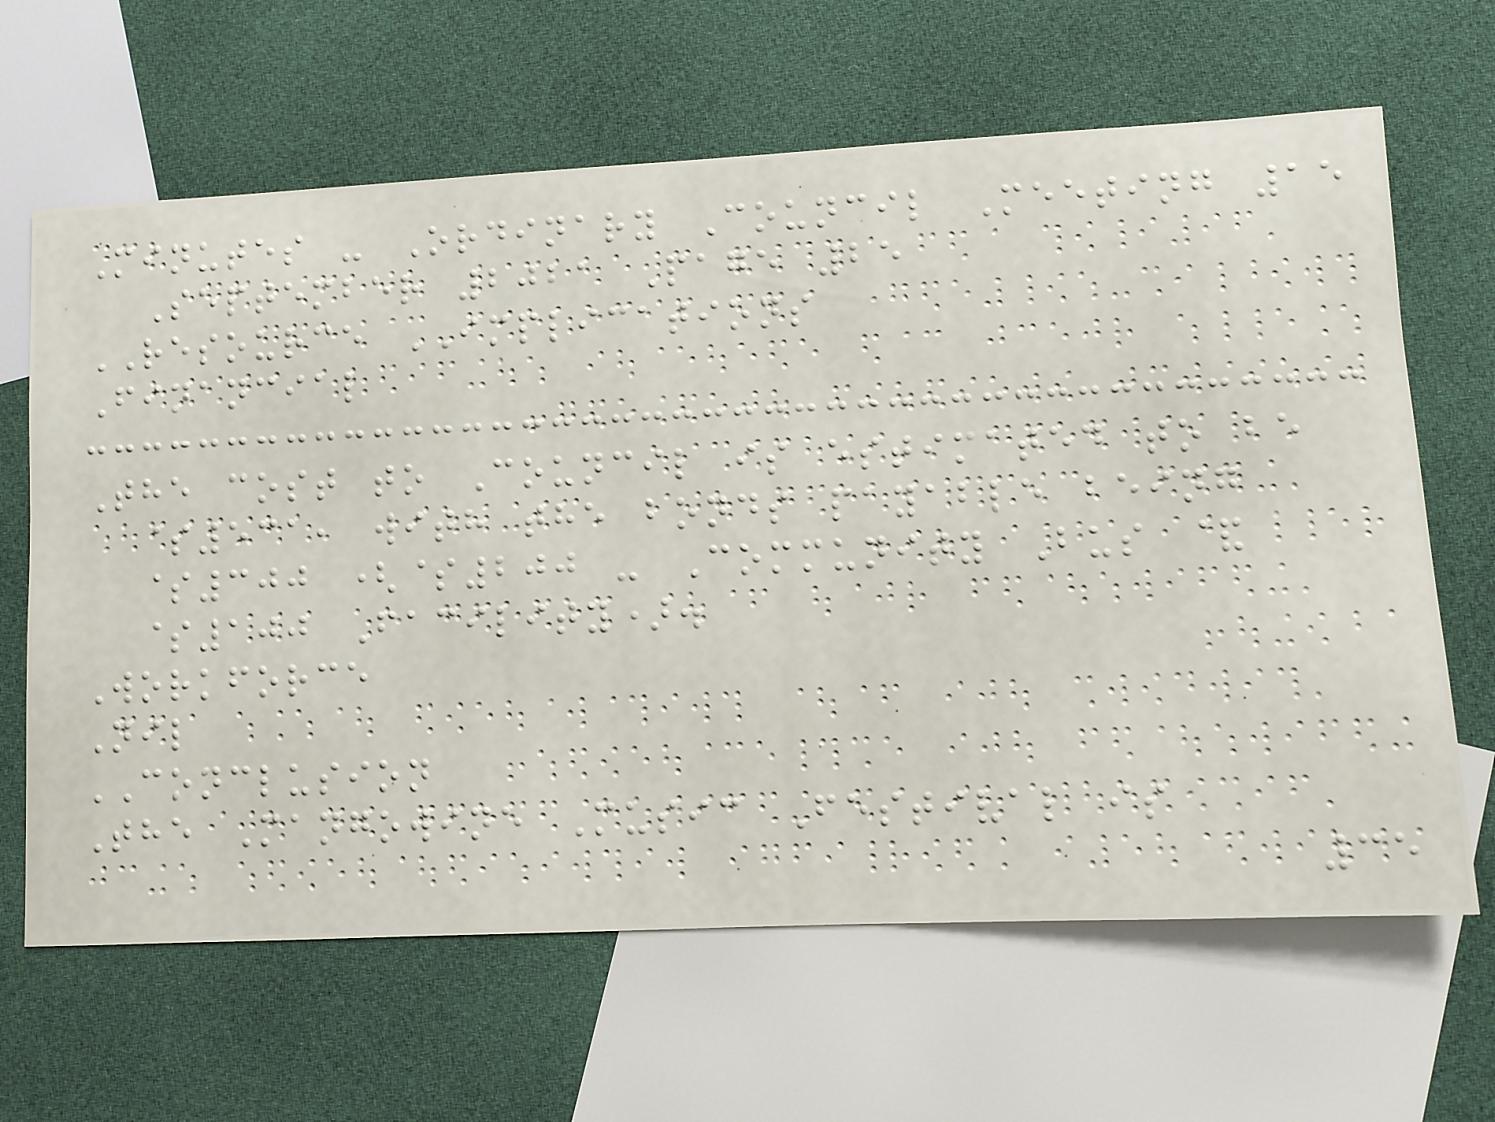Minutes - Ordinary Council Meeting 15
September 2021 Page 25
RESOURCE IMPLICATIONS
Financial
The cost to Council is estimated to be
$531, with the bonds payable being
$300 ($200 - Community Bus &
$100 Facility).
Workforce
Nil
CONCLUSION
The Mangowine Music Festival is
35
